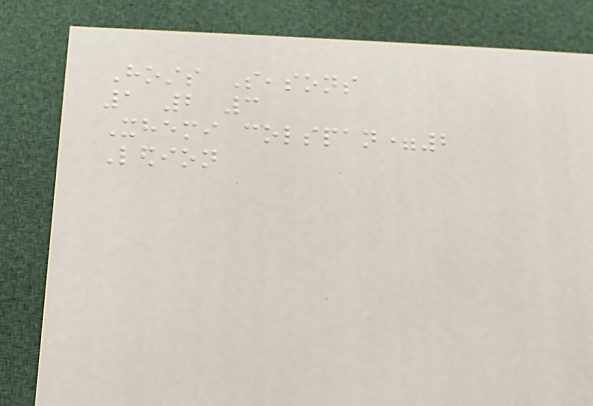Hosts Seasons
1 2 3
Xhemi colspan=2
Ledion
